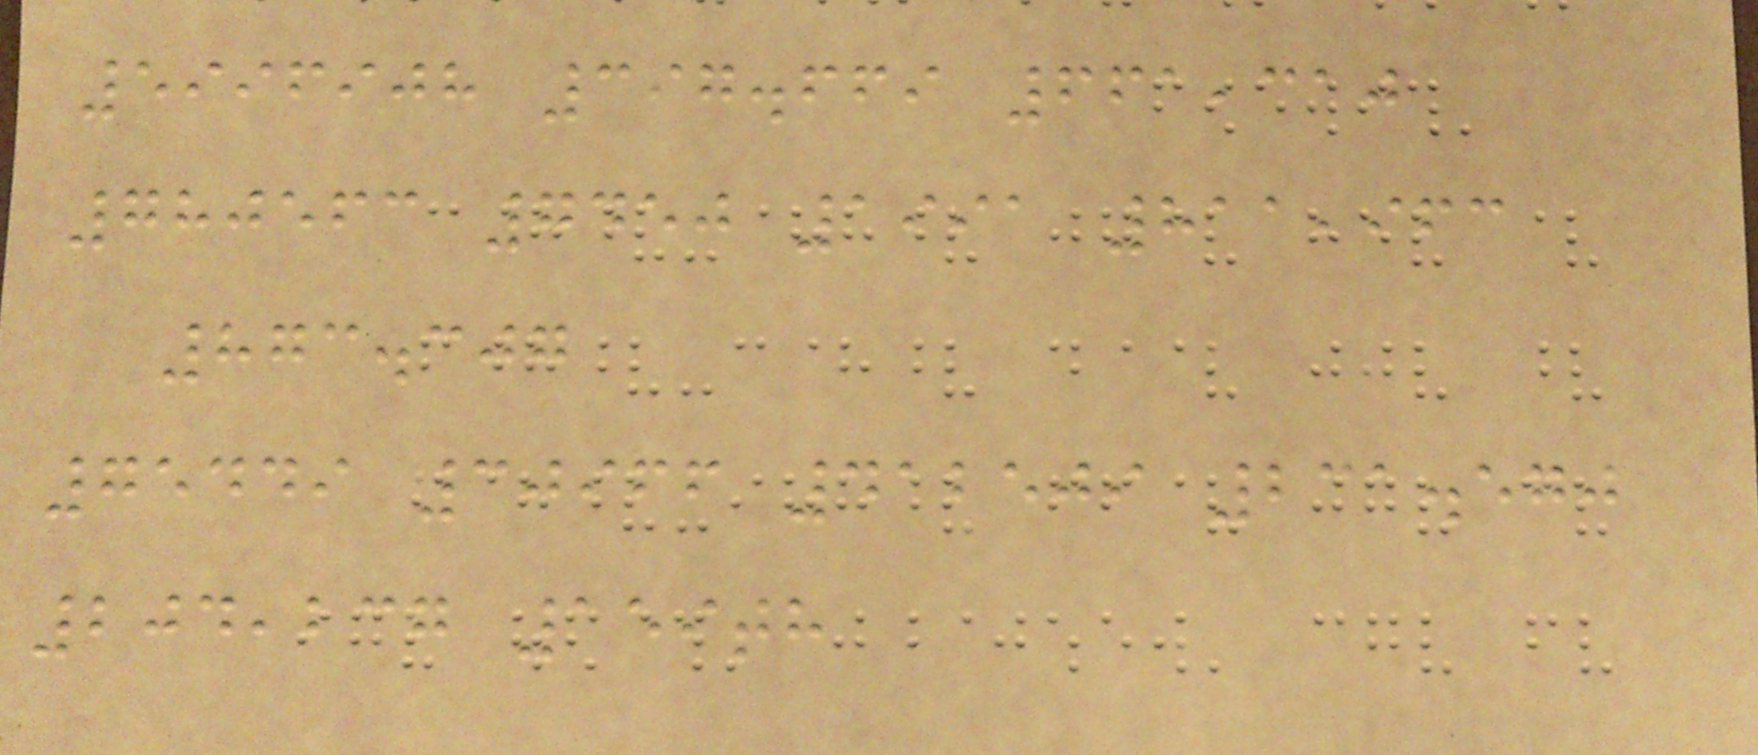5996908 397.669 661,310
780563 7450 1991 811,963
873.307
75449 30966 412509 231.570
204,237 159th
